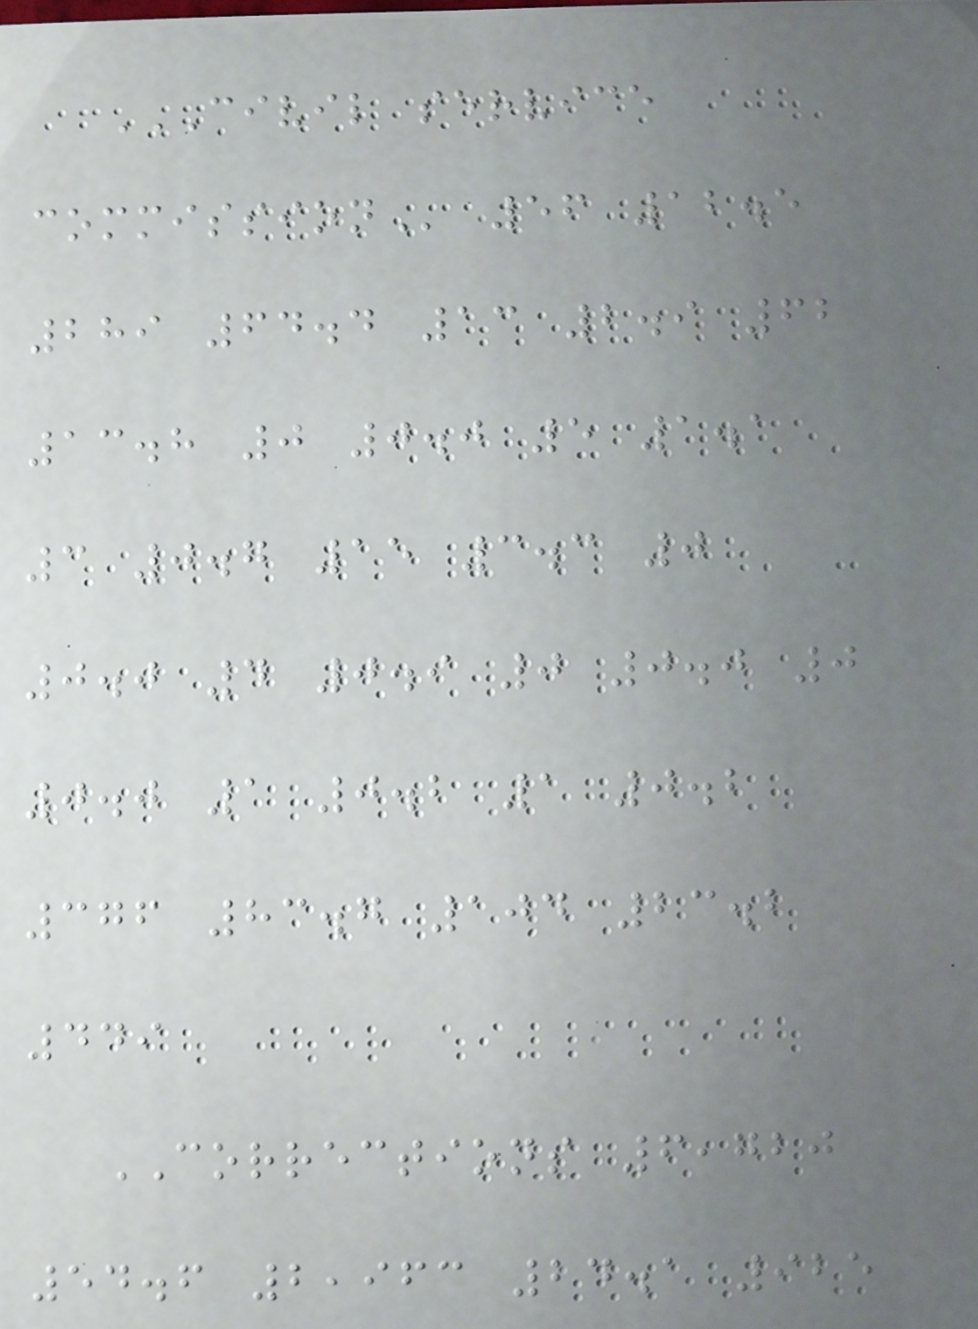CIVIL SERVICE
COMMISSION 56 12.5
289 64.4 13 2.9 62
13.8 0 0.0 5 1.1
3 0.7 15 3.3 0
0.0 4 0.9 0 0.0 0
0.0 1 0.2 1 0.2
376 83.7 104 23.2
449
CORRECTIONS 6,720
54.6 2,963 24.1 925
